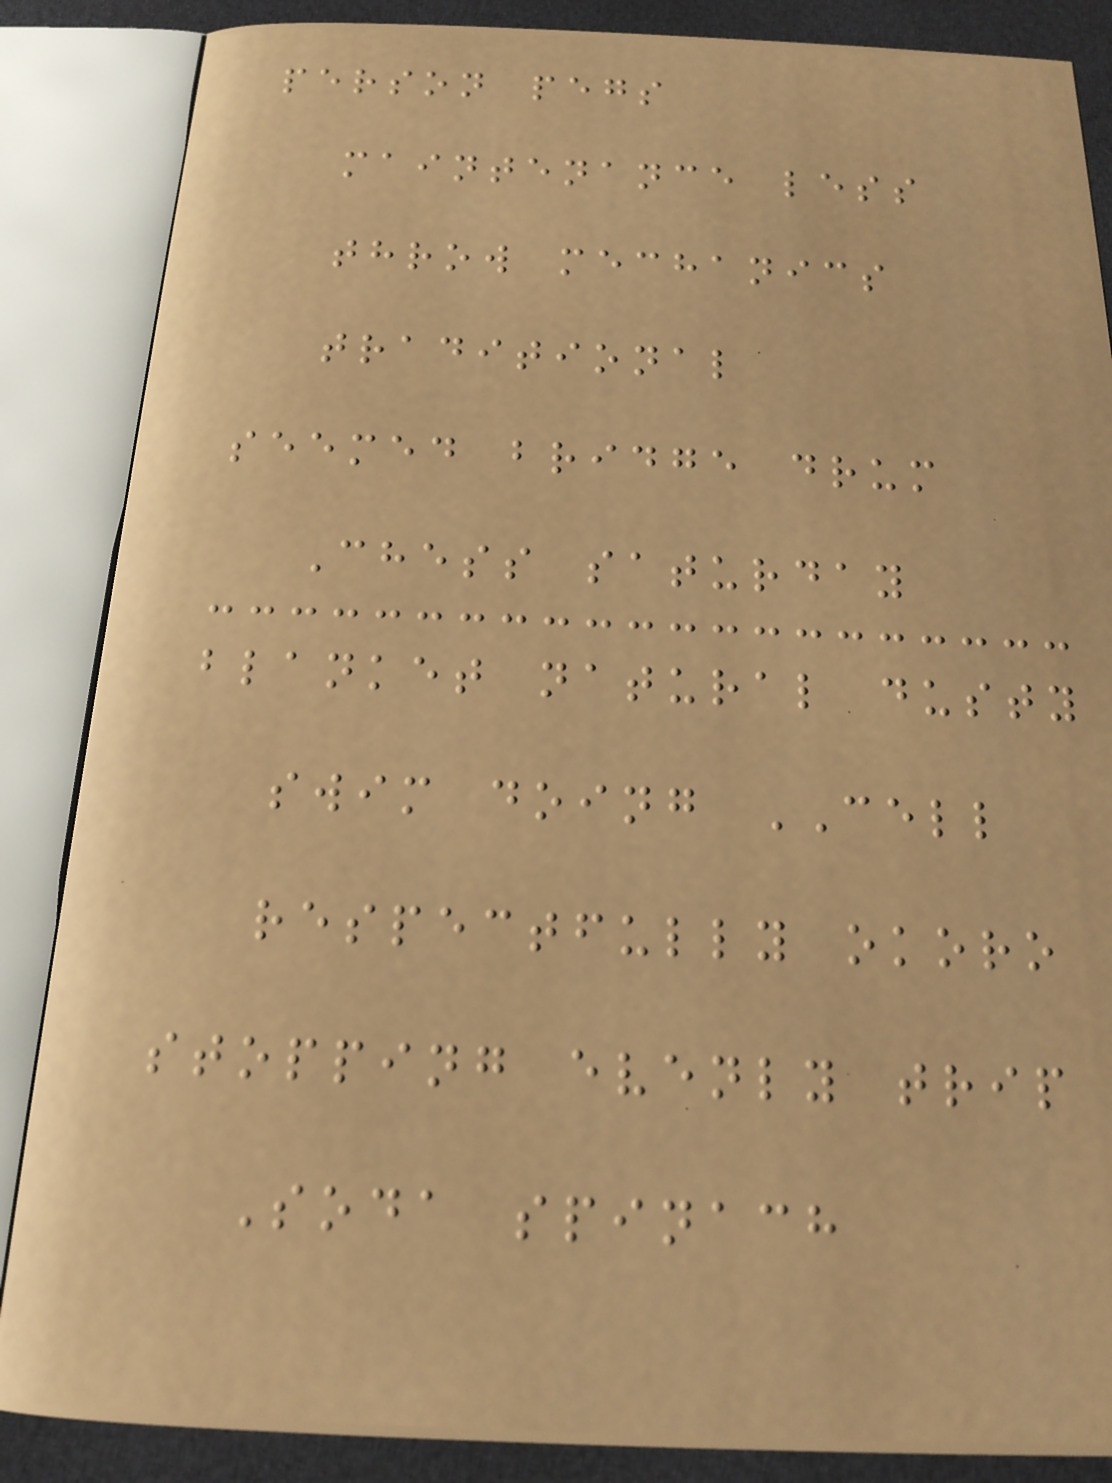person pegs
maintenance less
throw mechanics
traditional
seemed bridge drum
Chess saturday
blanket natural dusty
swim doing CELL
respectfully okoro
stopping evenly trip
Soda spinach
